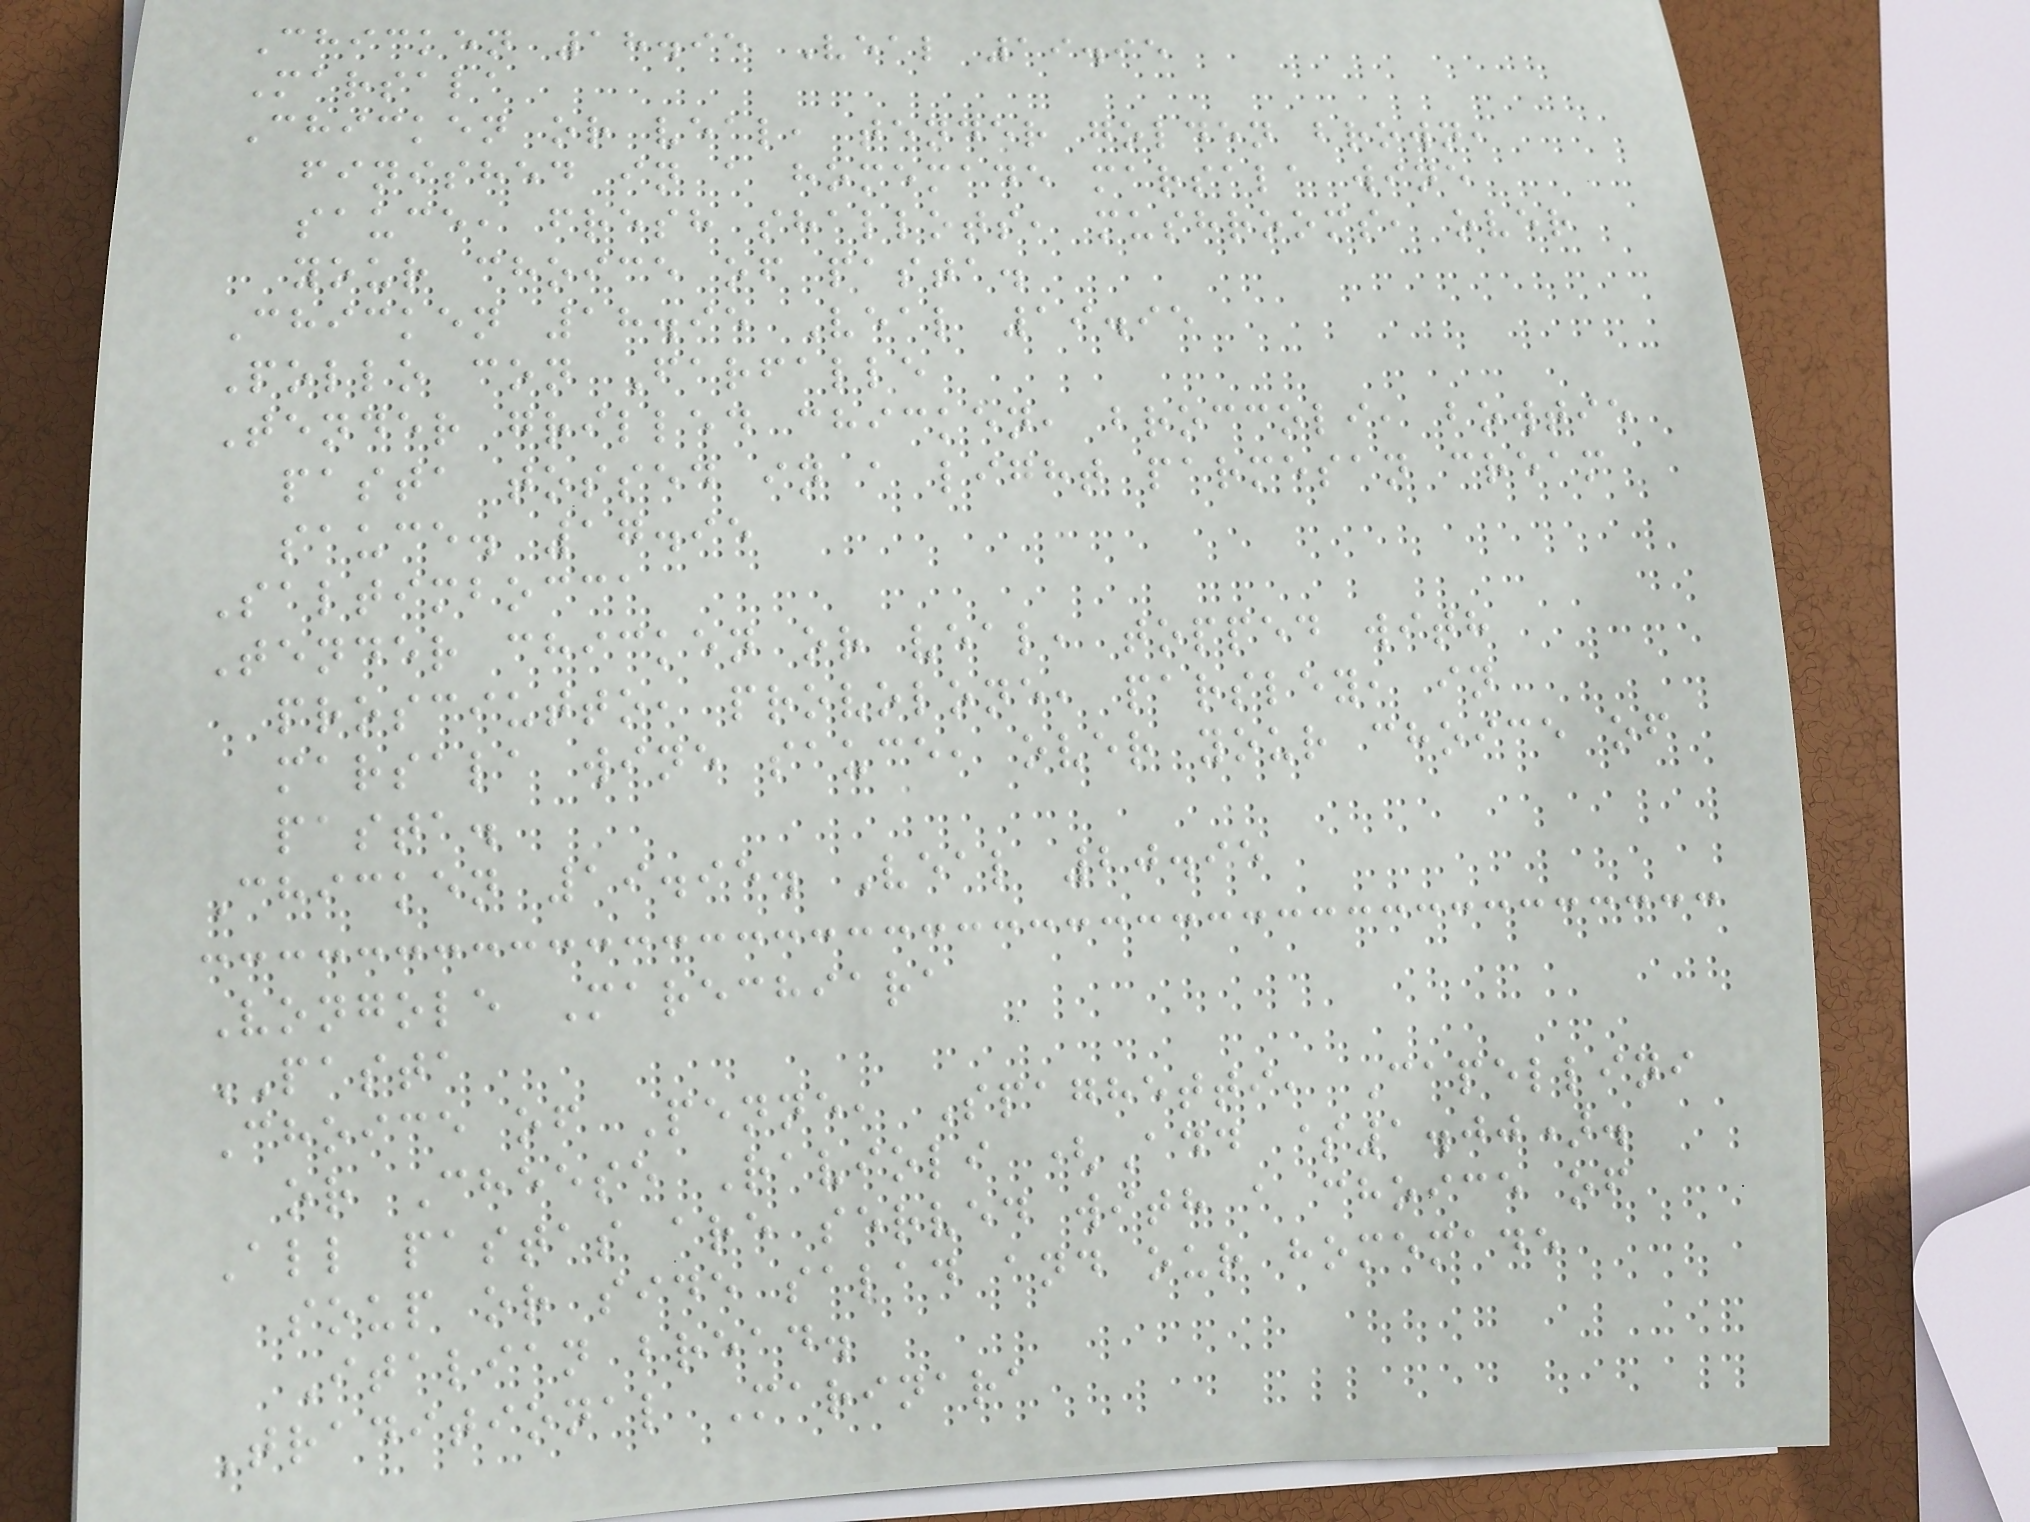Chicken 18.95 Veal 19.95
Marsala
Chicken or veal, tender golden brown,
finished in a homemade marsala wine
sauce, fresh shallots, mushrooms, over
your choice of pasta.
Chicken 18.95 Veal 19.95
Pollo con Farfalle
Tender grilled chicken, broccoli, bowtie
pasta tossed in a light parmesan cream
sauce. 17.95
Saltimbocca
Tender chicken or veal, topped with
prosciutto, provolone, parsley, in
marsala wine sauce, over your choice of
pasta.
Chicken 19.95. Veal 20.95
Vongole Marechiara
PASTA
Choice of Penne, Spaghetti, Capellini
or Cheese Ravioli (Add $1.00).
All pastas are served with a choice of
soup or side salad and our homemade
Italian bread.
Traditional Marinara
